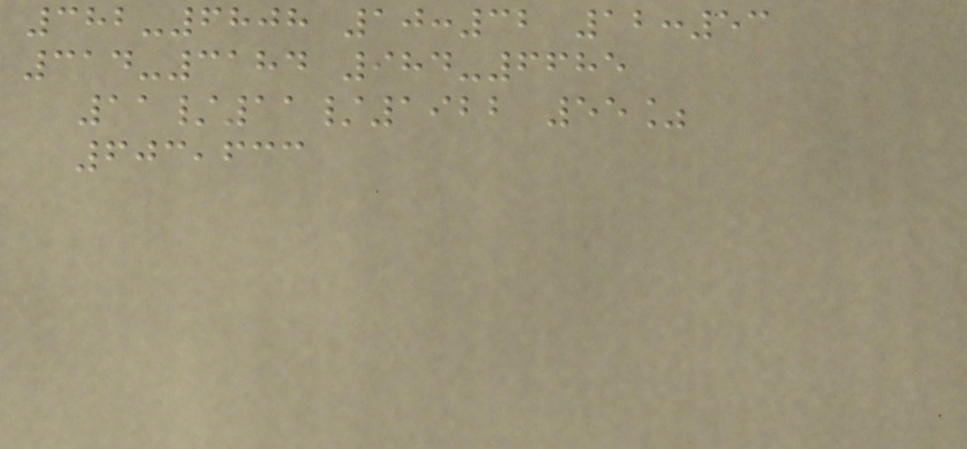382-6808 10:32 12:53
314-3184 984-6685
11/11/1922 55%
603,633
